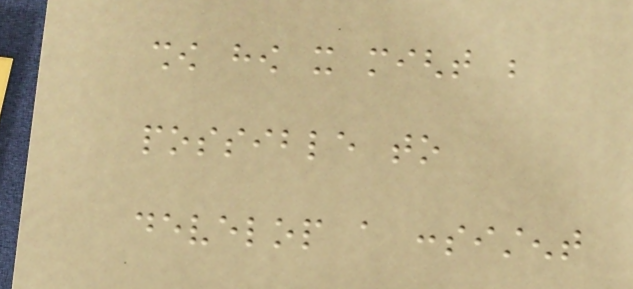show how it might be
possible to
develop a consistent
